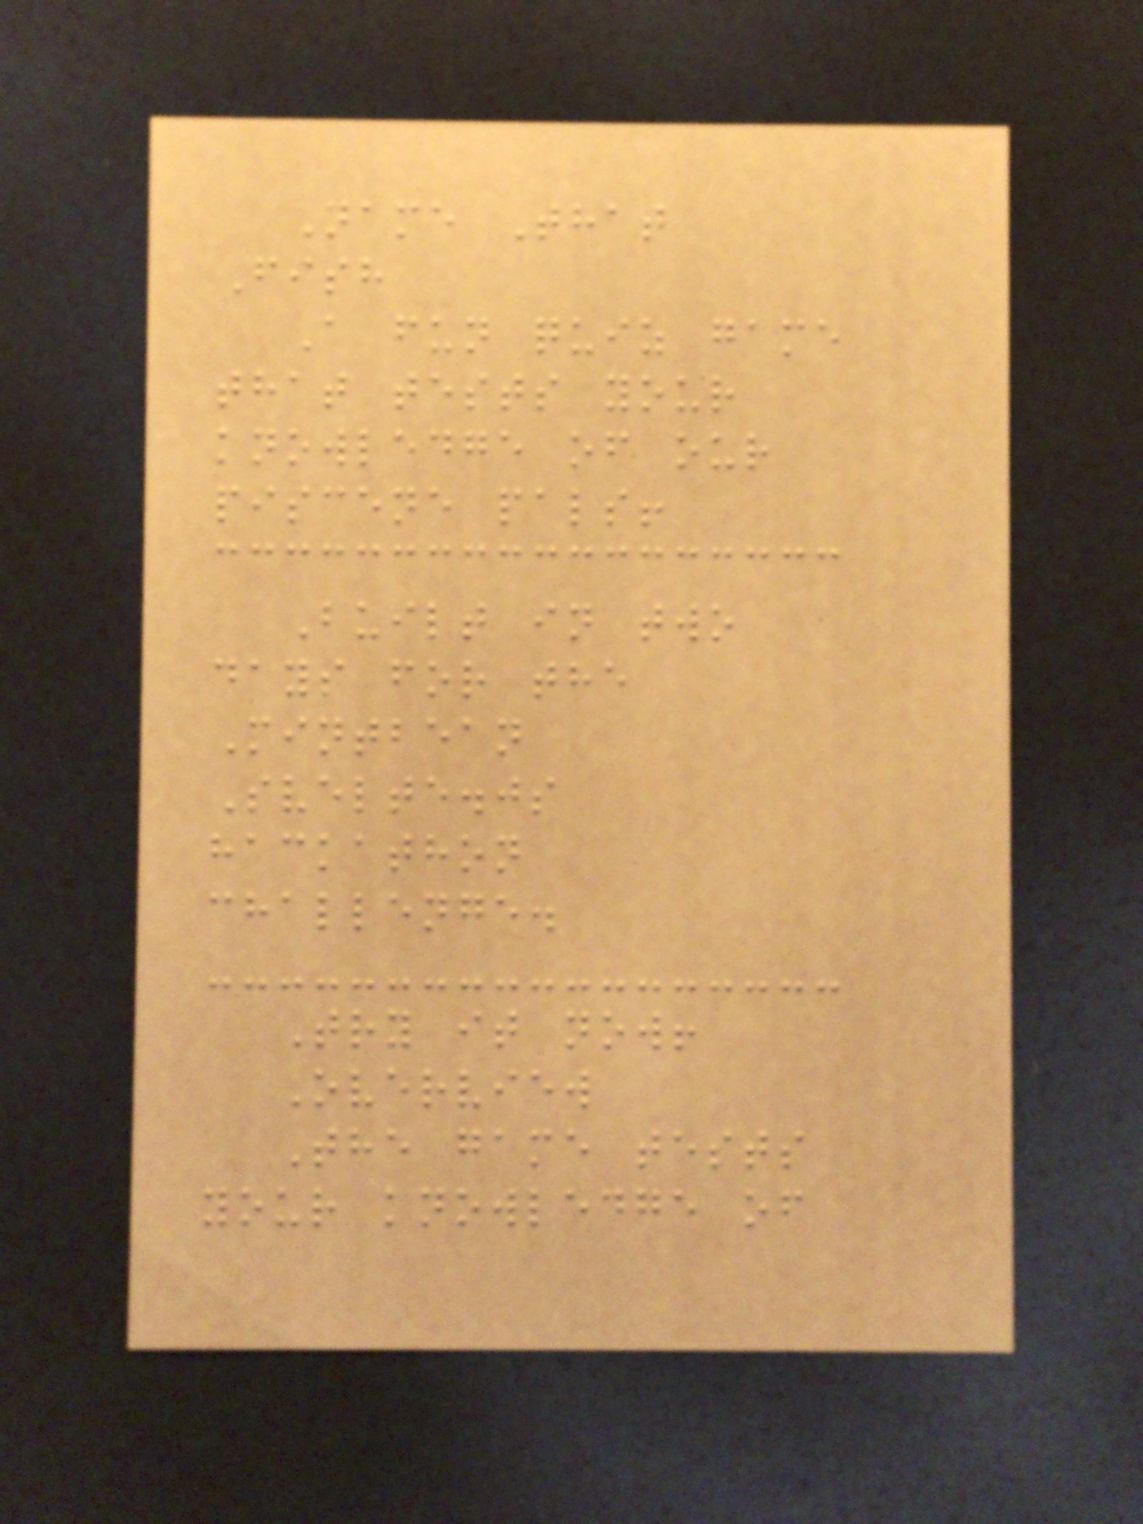Name That
Fish
A fun quiz game
that tests your
knowledge of our
piscene pals!
Built in two
days for the
Mintbean
Svelte.js
hackathon
challenge.
Try it now!
Overview
The game tests
your knowledge of
